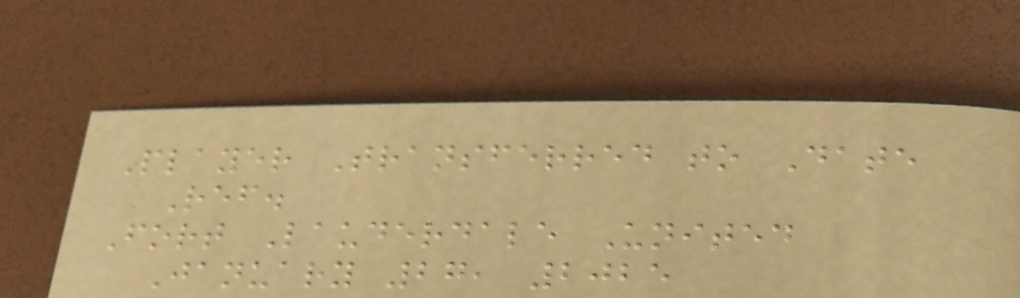Player Transferred to Date
Ref.
Fort Lauderdale United
January 27, 2025
